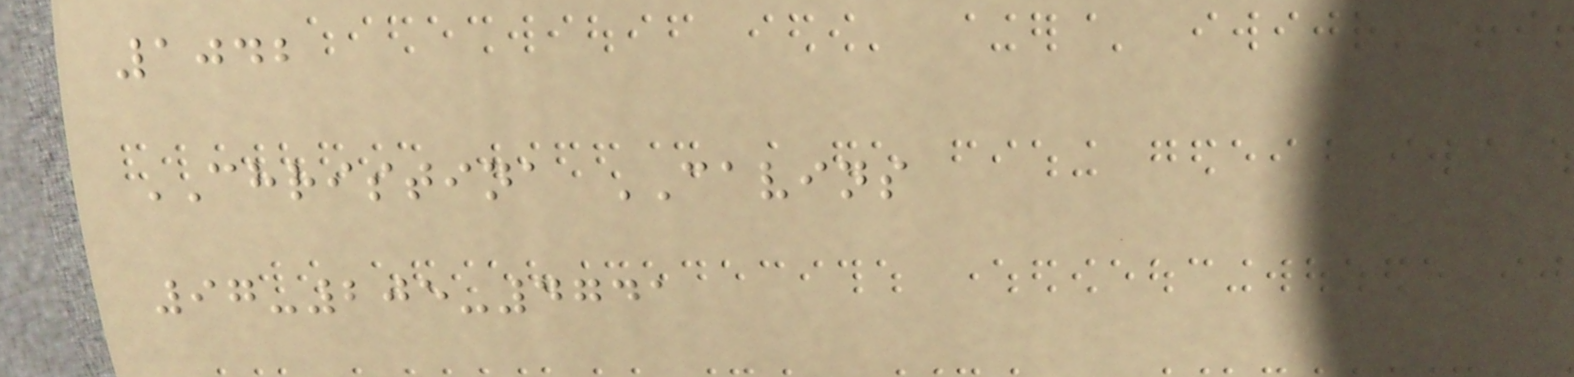1042
CHRISTINA CAVINS
97-205-4741
